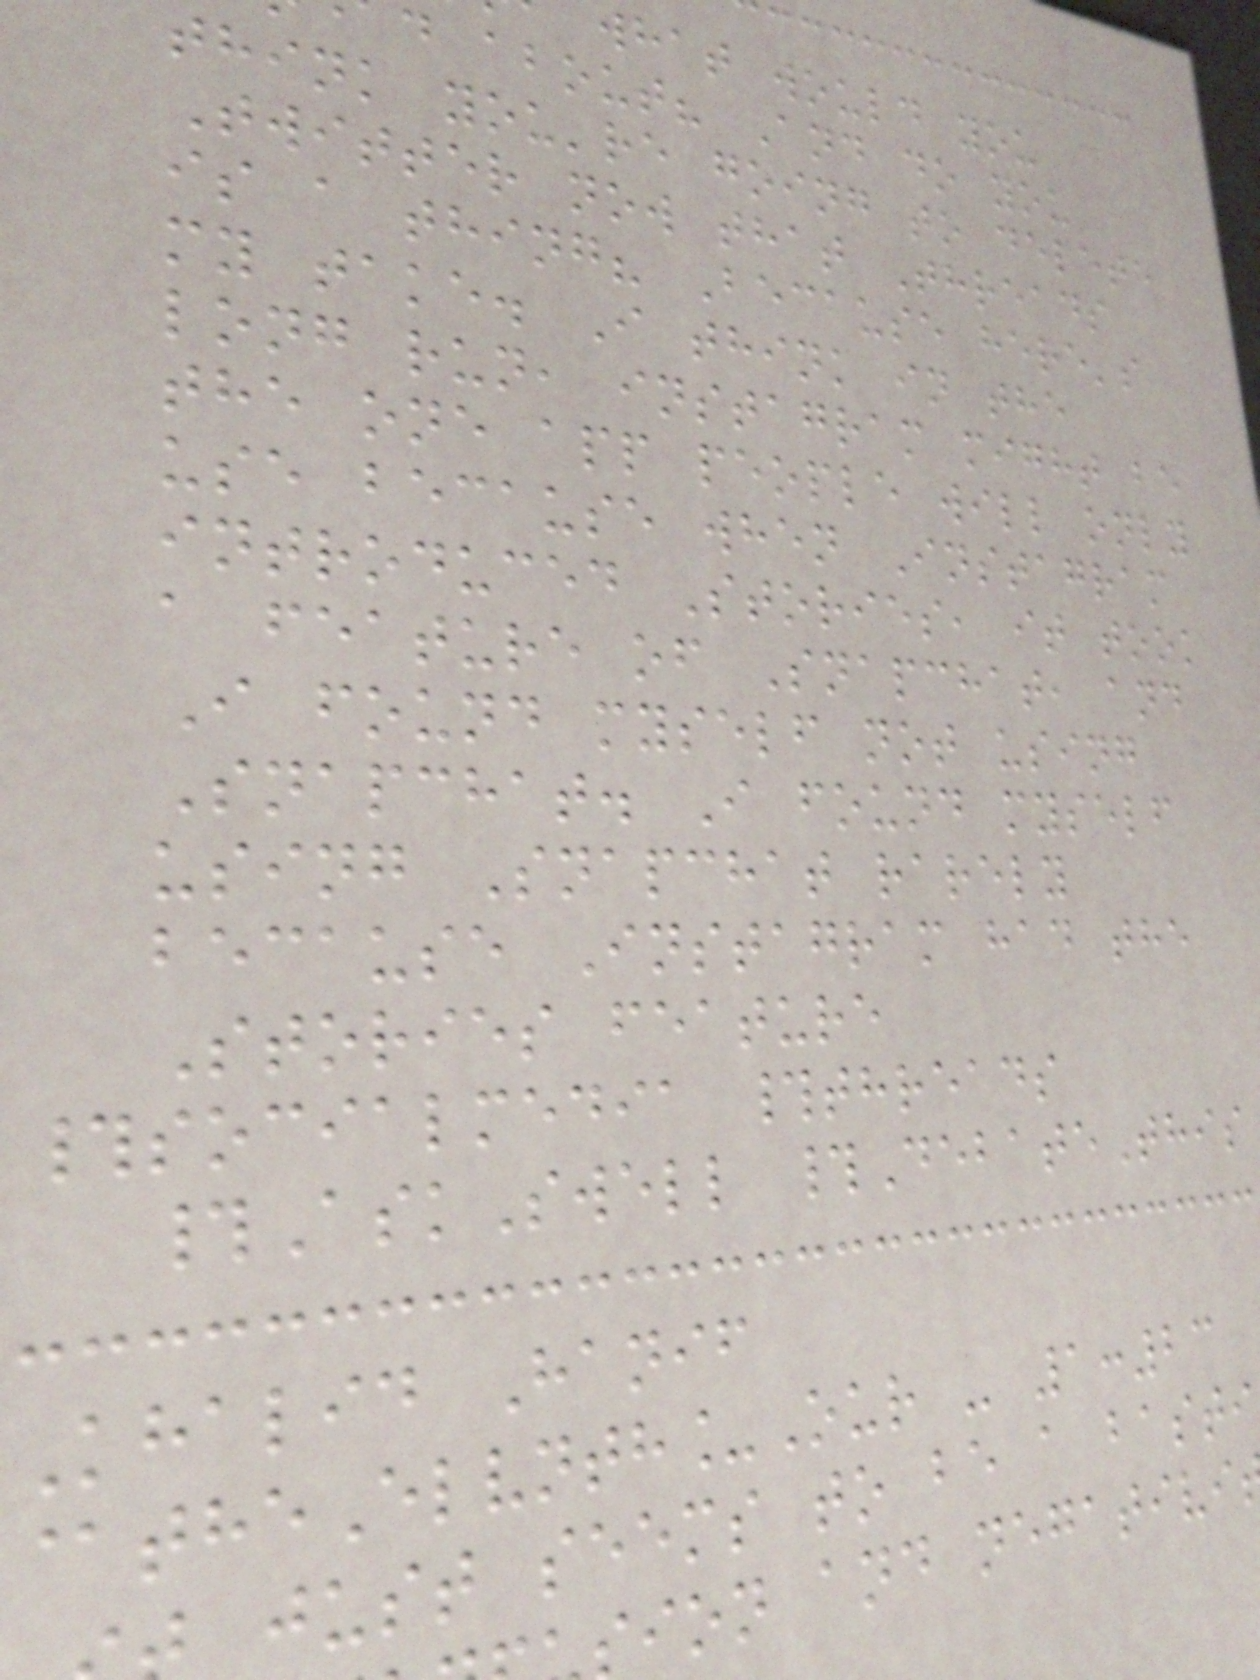what would you
d about? And do you
think you're going to delete
Twitter now that Threads
is a thing? Because here's
my take. I think in the
long run, instagram might be
the one app people will only
use because when Instagram
introduced Stories, it took
a feature of Snapchat, and
I found myself not using
Snapchat. I found myself
using Snapchat rarely
because Instagram had the
Stories feature
#socialmedia #threads
#AskSwell #DebateThis
Khalid Hanif
@theElvnth_Our - 1:23
just seems to be a basti
ion and negativi
